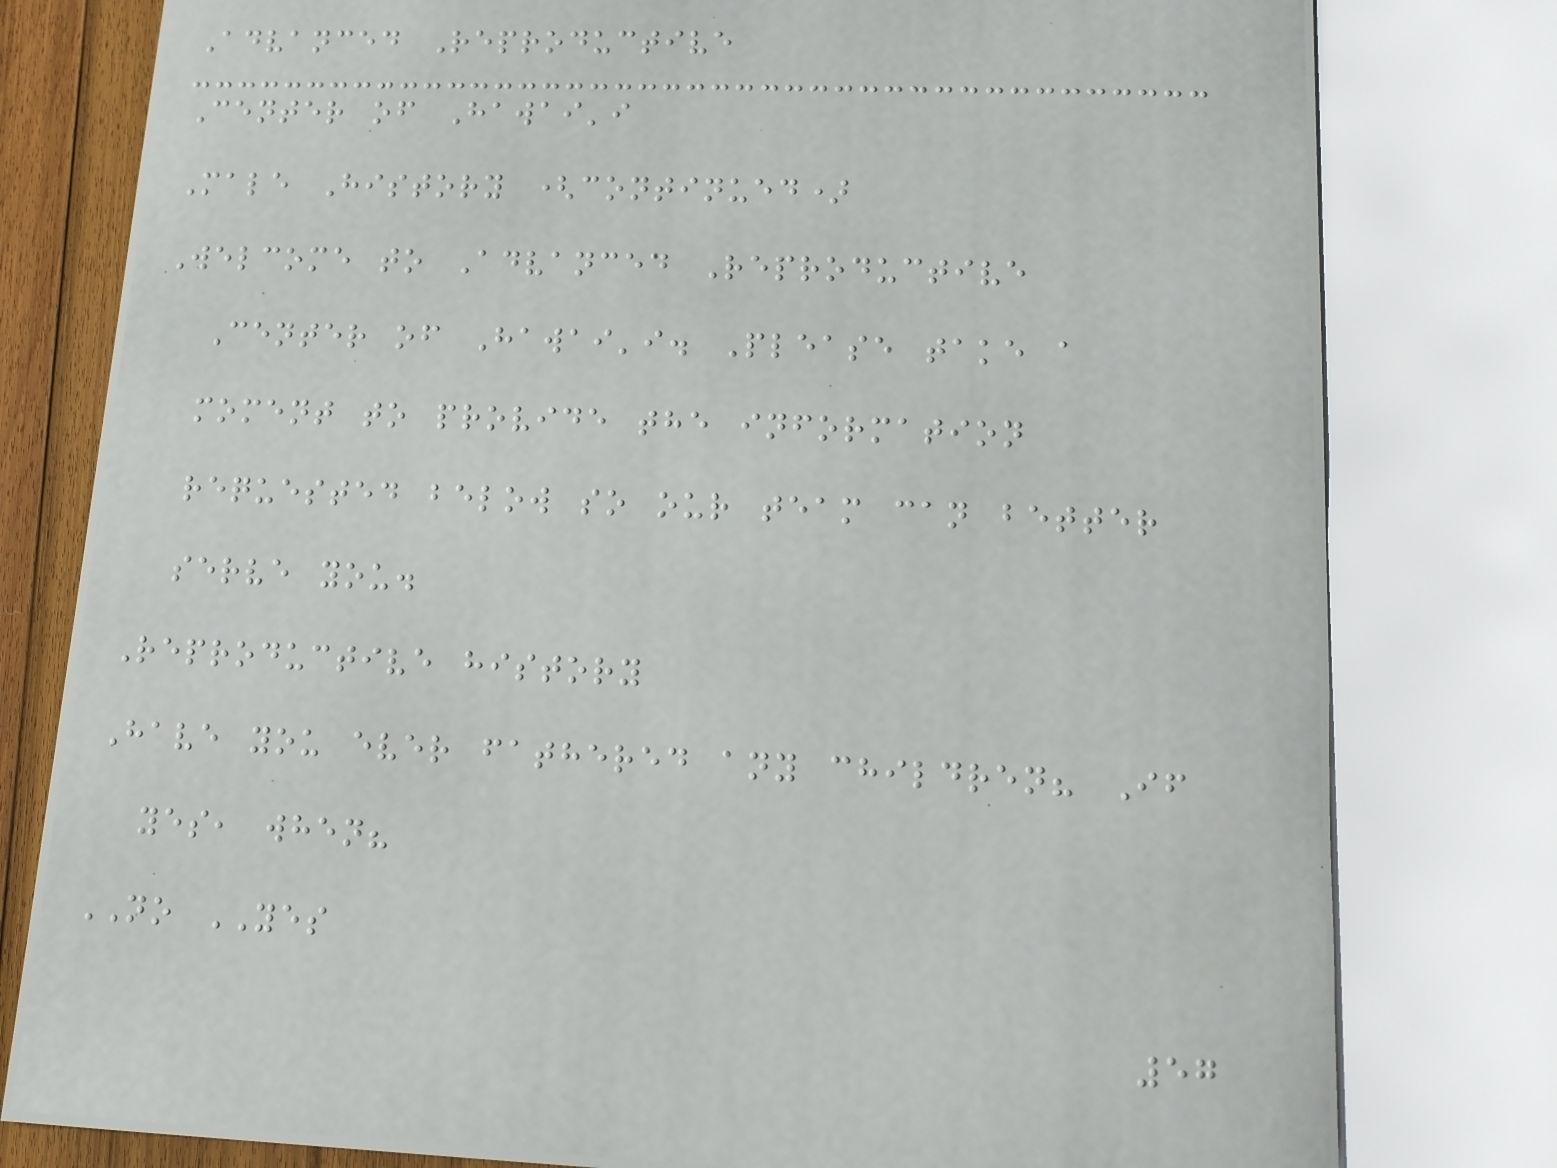Advanced Reproductive
Center of Hawai'i
Male History (continued)
Welcome to Advanced Reproductive
Center of Hawai'i. Please take a
moment to provide the information
requested below so our team can better
serve you.
Reproductive history
Have you ever fathered any children? If
yes, when?
NO YES
57
